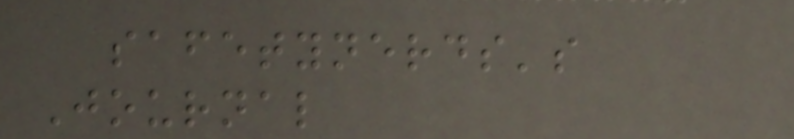safetynerds's
Journal
